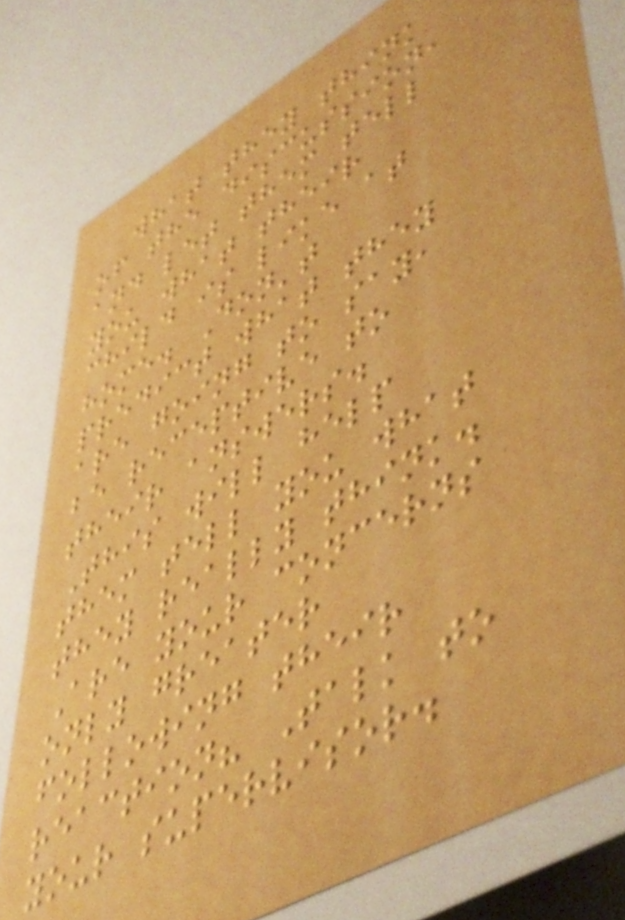what they think
of the discussion,
and let them tell
you what their
child is like at
home. Don't
predict what they
are going to say,
be receptive to
their answers.
This will help
them tell you what
they really think.
Are your concerns
only greater
following their
reaction? Talk to
your supervisor.
